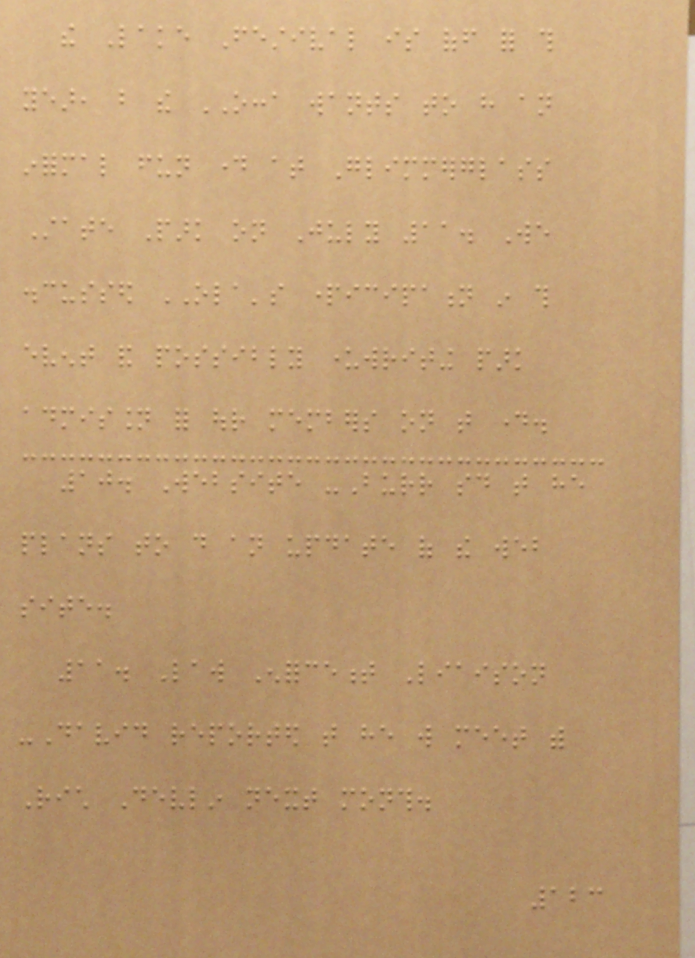the Lake Festival is off for this
year, but the OCCA wants to have an
informal fun day at Glimmerglass
State Park on July 11. We
discussed OLA's participation in this
event and possibly underwriting park
admission for our members on that day.
10. Website -Burr said that he
plans to do an update of the web
site.
11. Law Enforcement Liaison
-David reported that he will meet with
Rich Devlin next month.
123
